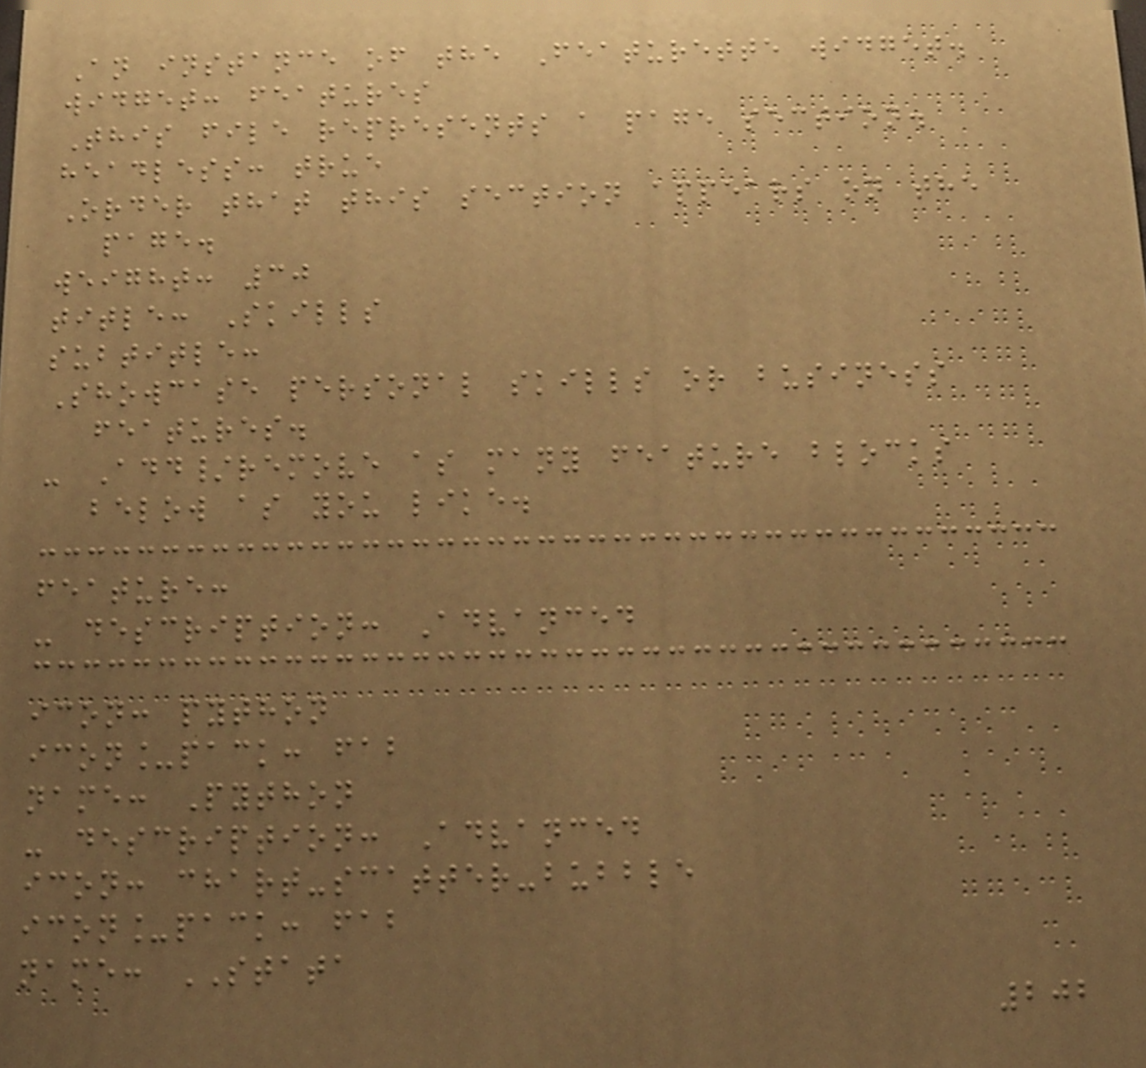An instance of the Featurette widget.
widget: features
This file represents a page section.
headless: true
Order that this section appears on the
page.
weight: 30
title: Skills
subtitle:
Showcase personal skills or business
features.
- Add/remove as many feature blocks
below as you like.
feature:
- description: Advanced
icon: python
icon_pack: fab
name: Python
- description: Advanced
icon: chart-scatter-bubble
icon_pack: fab
name: STATA
202
